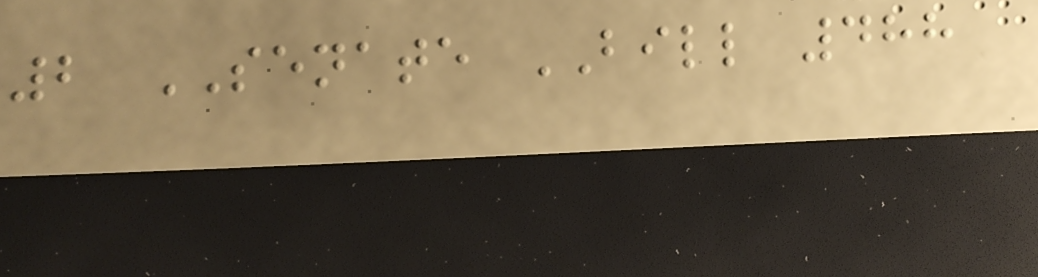2 SENATE BILL 488
